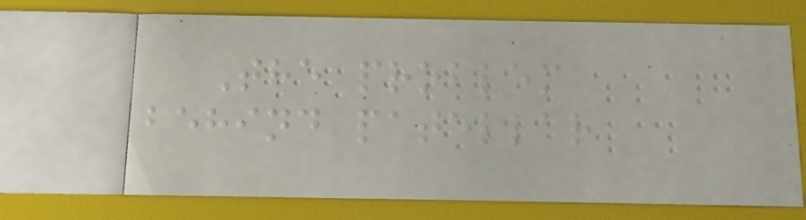The problem
behind patellar
